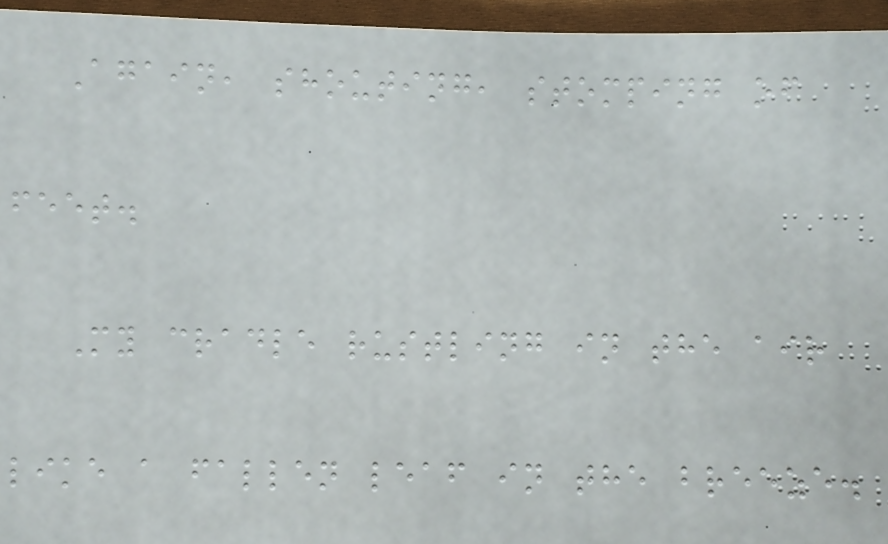Again, shouting, stomping of
feet.
My cradle rustling in the air
like a fallen leaf in the breeze.
